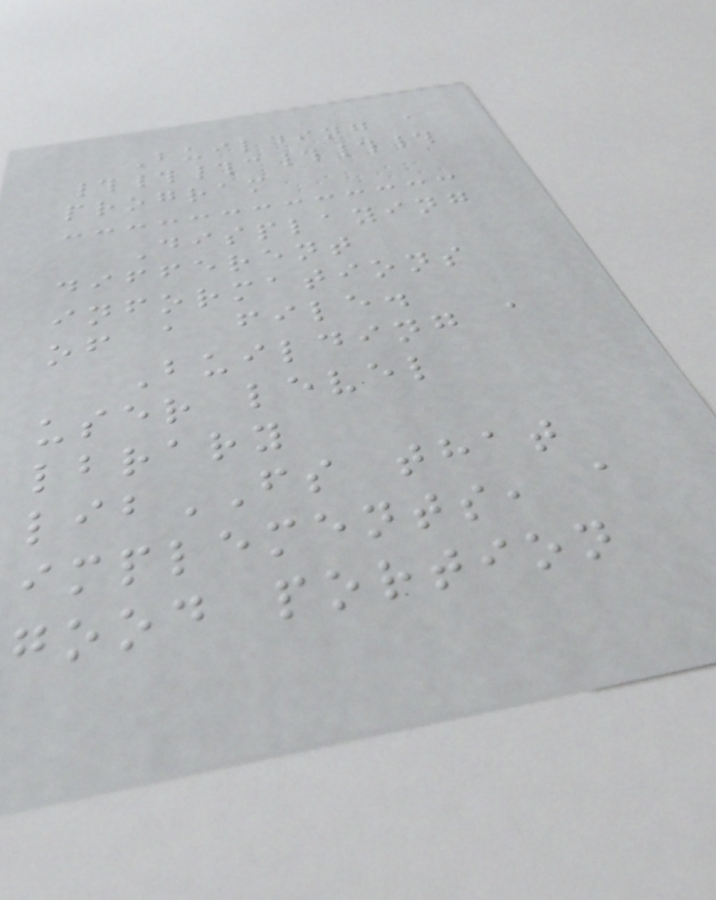Building a
###c###
program
Displaying
different
informations
of a file.
Building a
user level
lbrary
libFS that
implements, a
good portion
